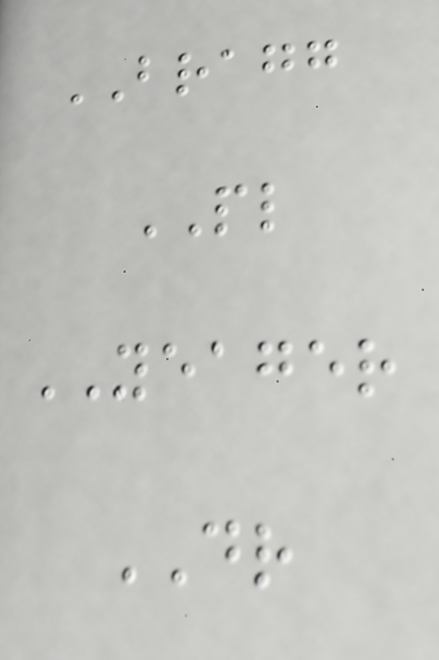BRAGG
PL
YEAGER
DR
